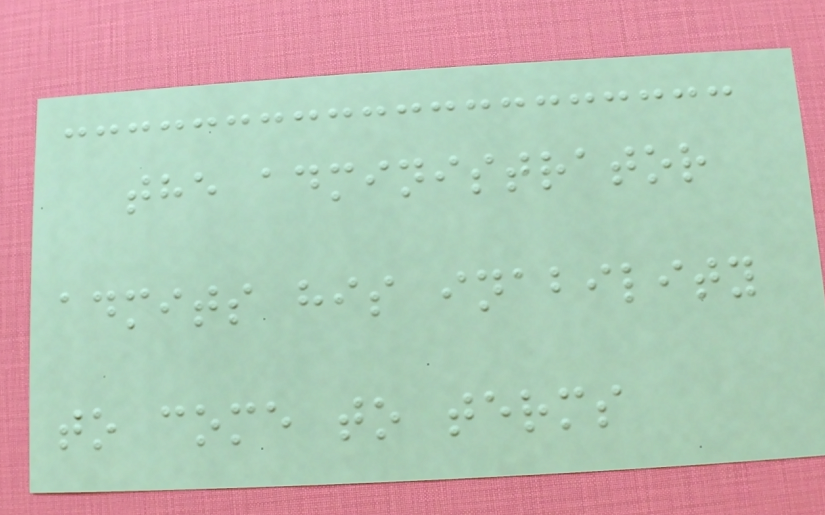the administrator
admits his inability
to come to terms
